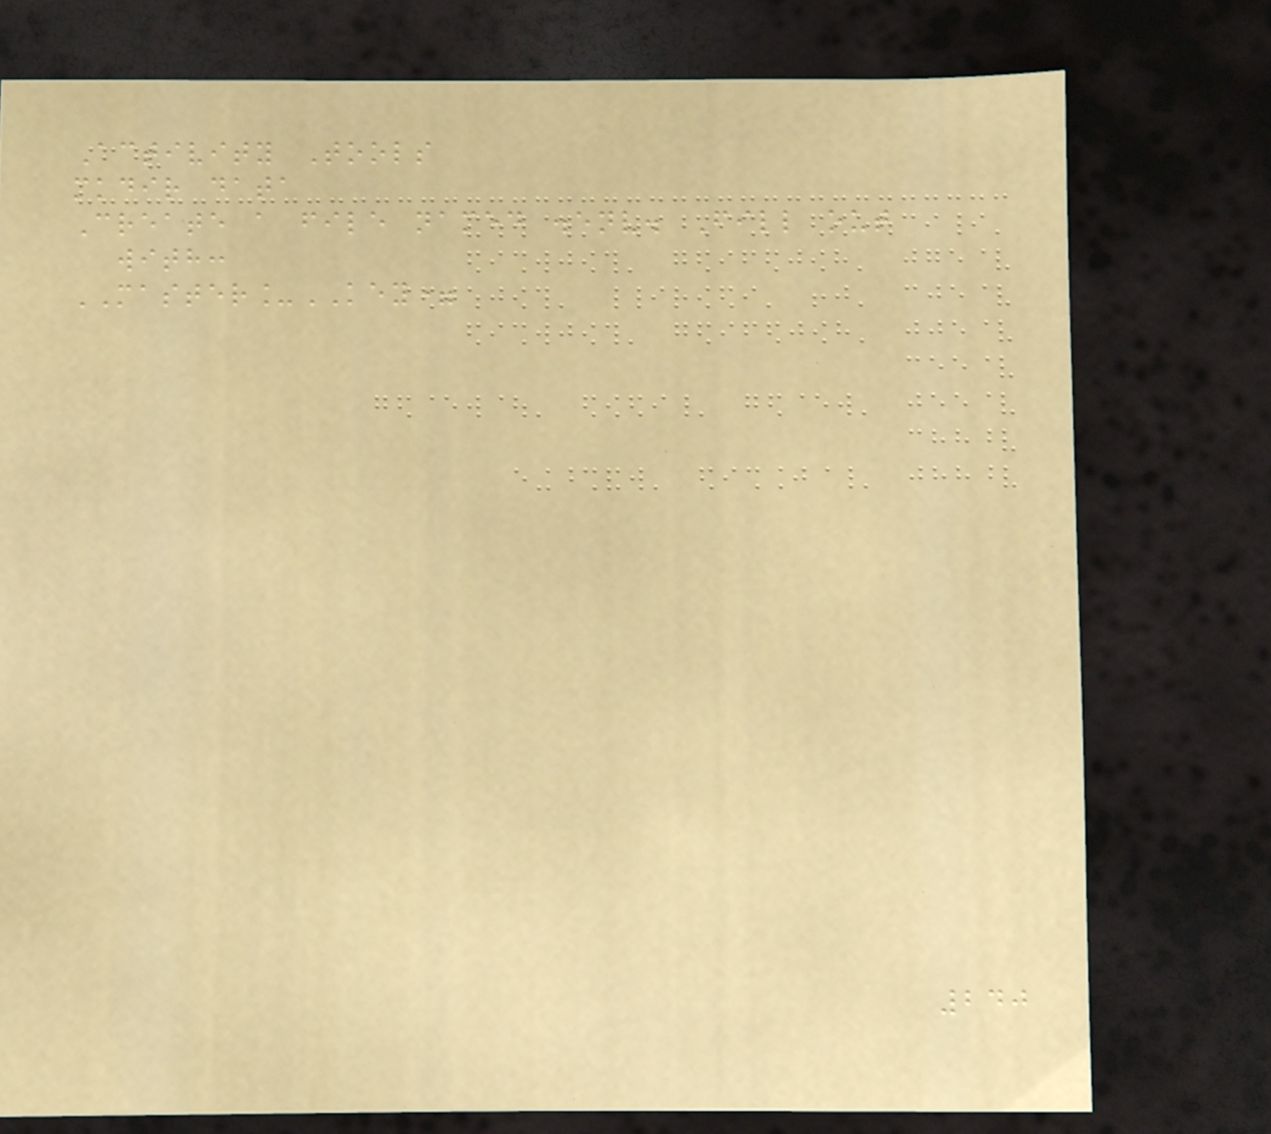Activity Tools
mkdir data
Create a file named .env. Fill out
with:
MASTER_KEY=
240
